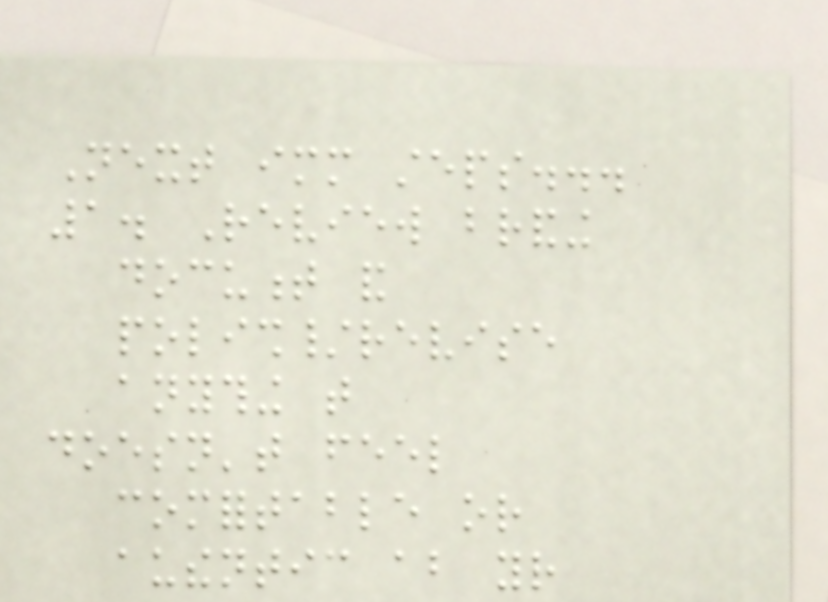Next immediate steps...
1. Review branding
document and
polish/revise
anything that
doesn't feel
comfortable or
authentic about your
